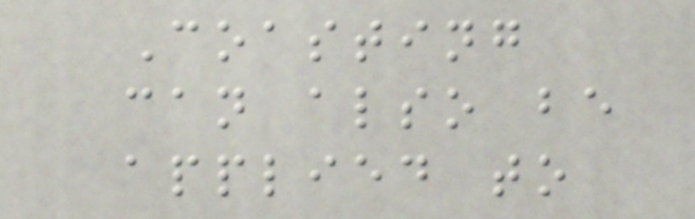Coasting
can also be
applied to
